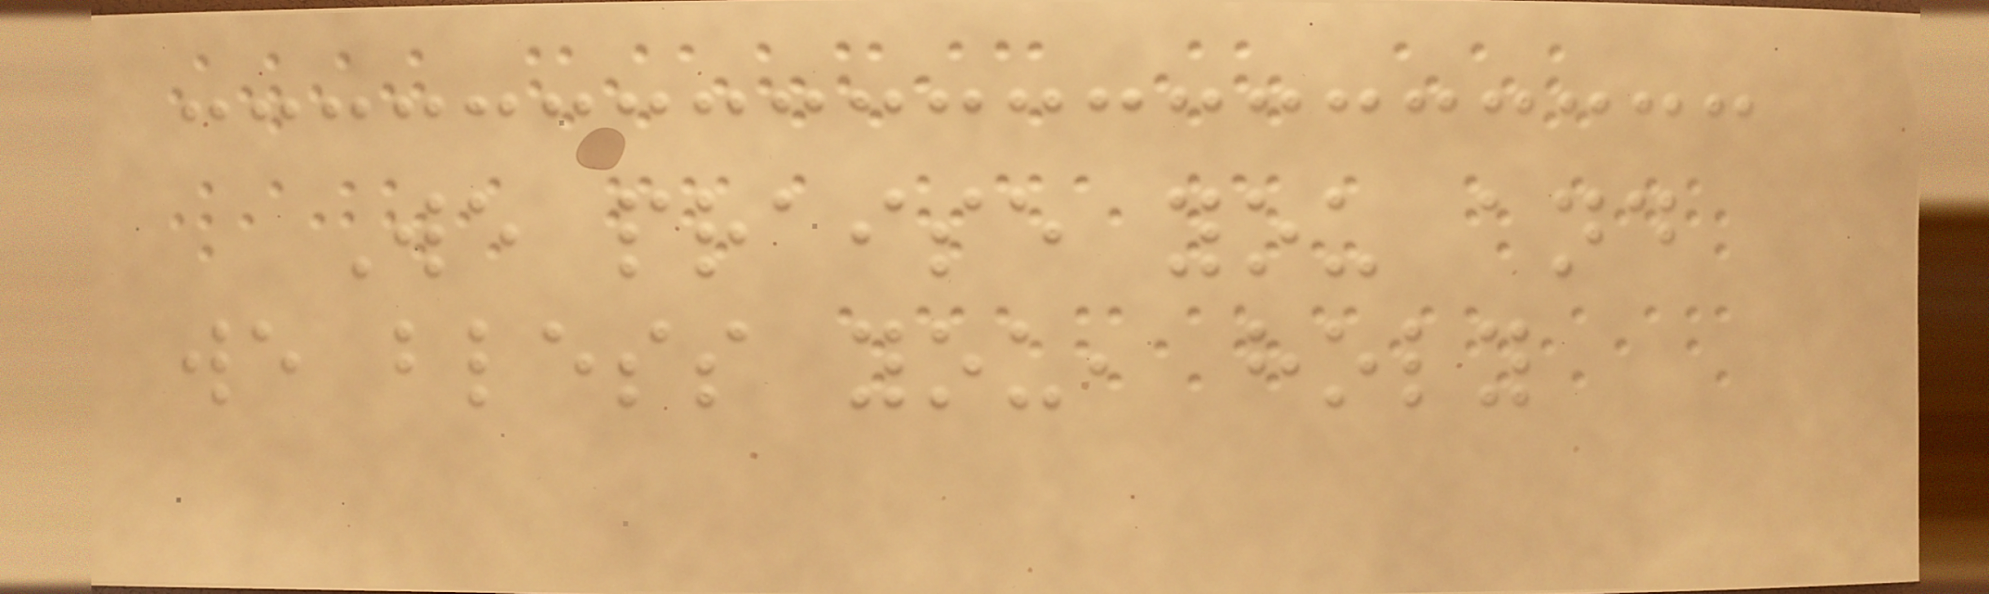We praise you and
we bless you, holy
